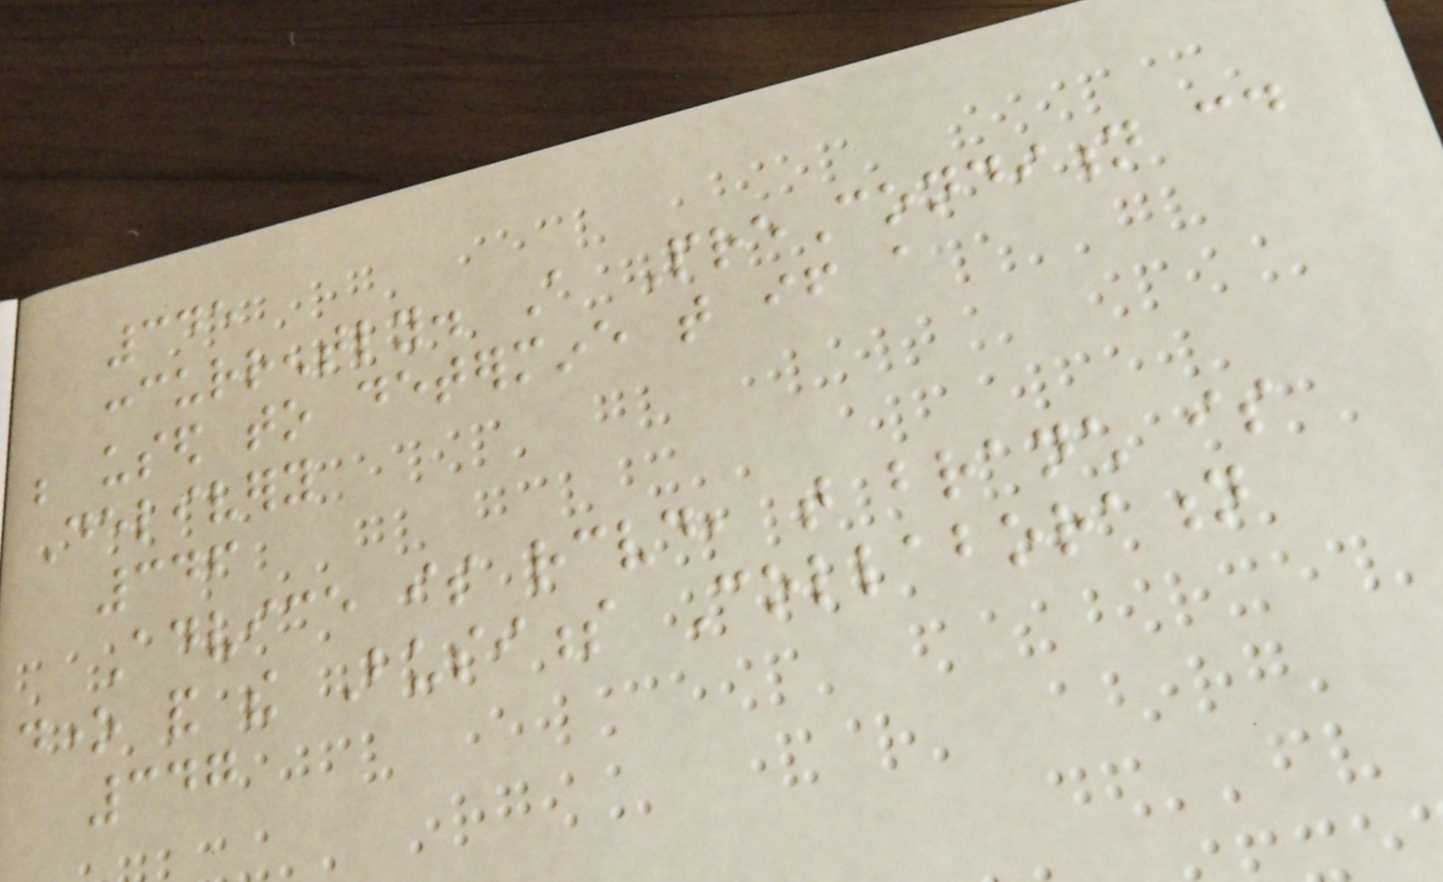345
concurrently. A PreCondition could
be used to determine that if a
Delivery
346
Advice is received, that branch is
done and the Business Collaboration
347
